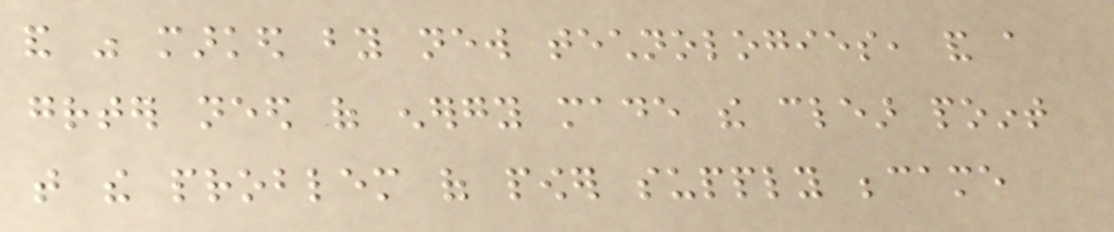and was marked by new technologies, and a
greater need of energy made the clear point
that the problem of power supply became
